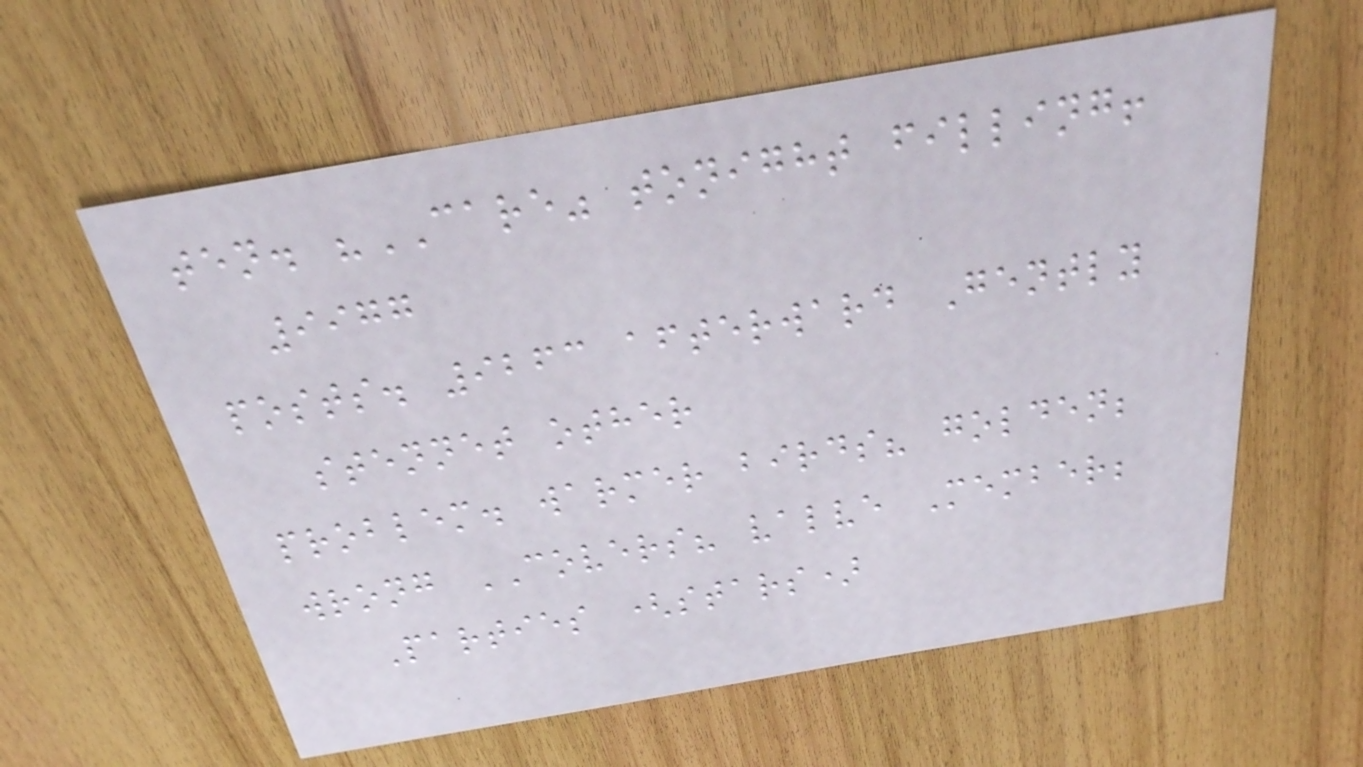ten. "CARE" tonight filling!
9977
posts. 9263 afterward Gently
stennet other
problem. warmer birds? golden;
wrong COVERS? valve Member;
Parties (stars)
